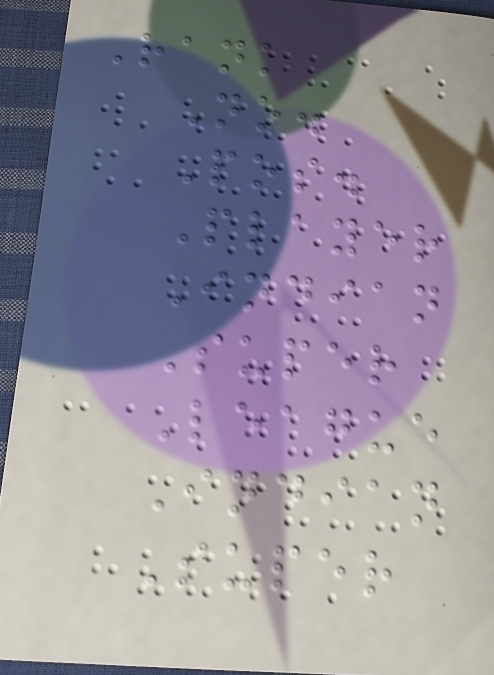Rank
No.
Pos.
Player
Indian
Super
League
Indian
Super
